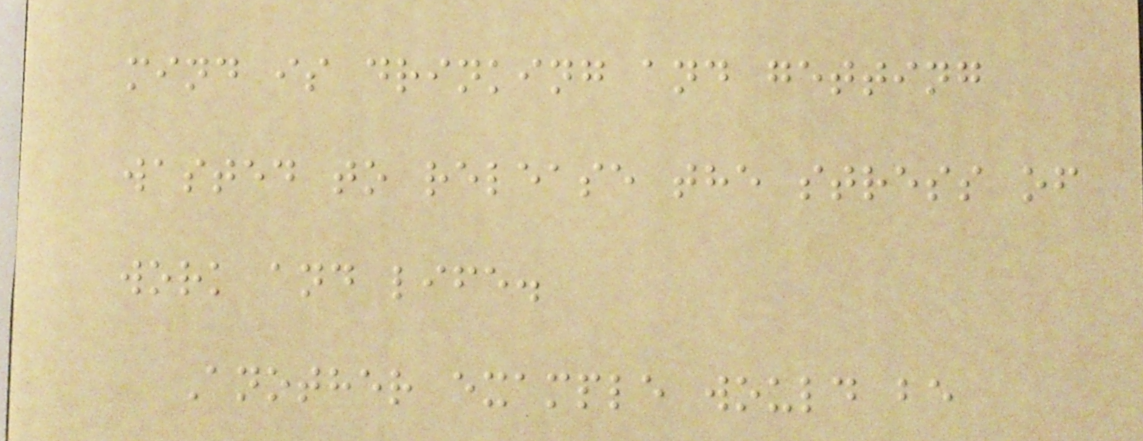mind is drinking and getting
wasted to release the stress of
work and life.
Another example would be
